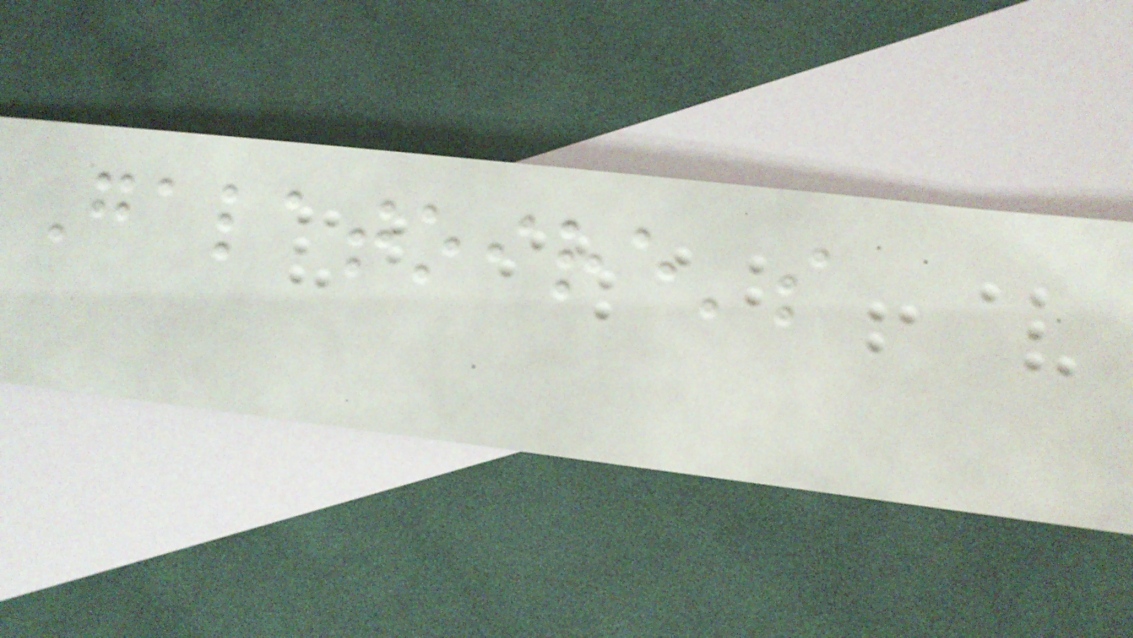Galatoire's
